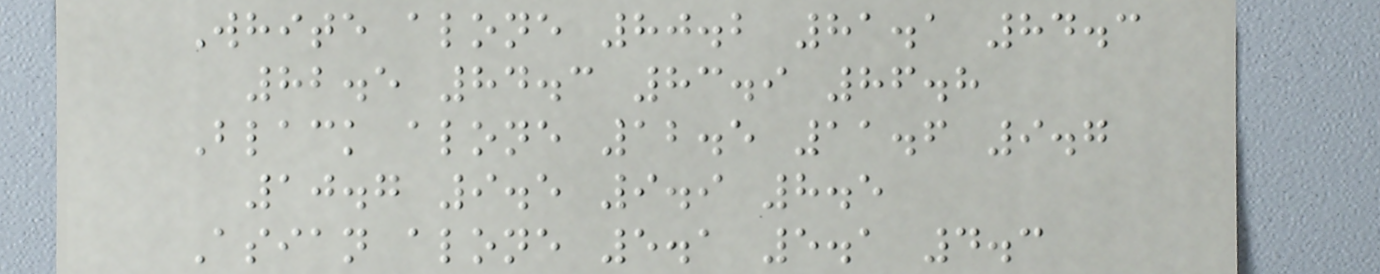White alone 80.2 81.1 84.3
82.5 84.3 83.9 86.8
Black alone 12.5 11.6 9.7
10.7 9.5 9.9 8.5
Asian alone 5.1 5.1 4.3
